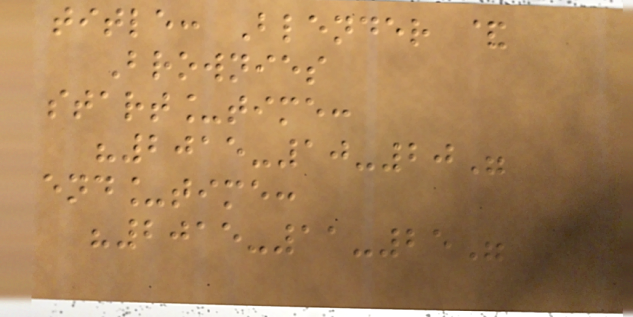title: Blender &
Brownies
start_time:
"2015-10-20"
end_time:
"2015-11-25"
